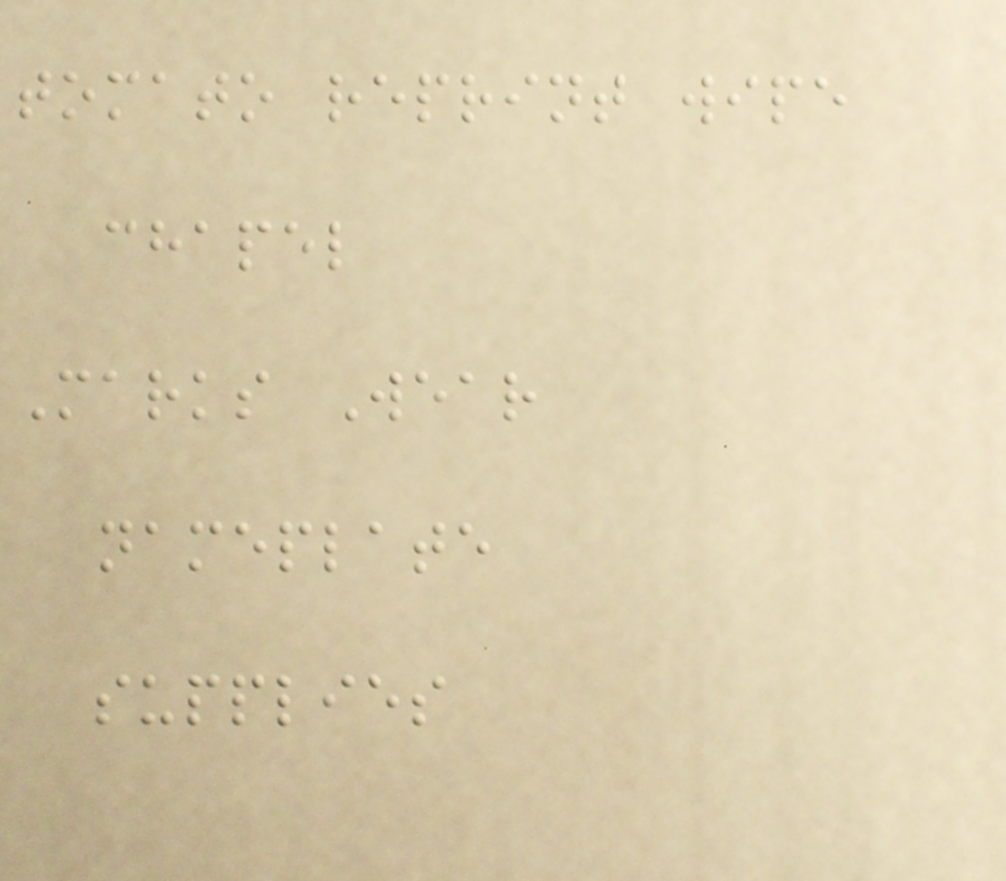tomato reprint wipe
chapel
Marks Wear
nameplate
supplies
